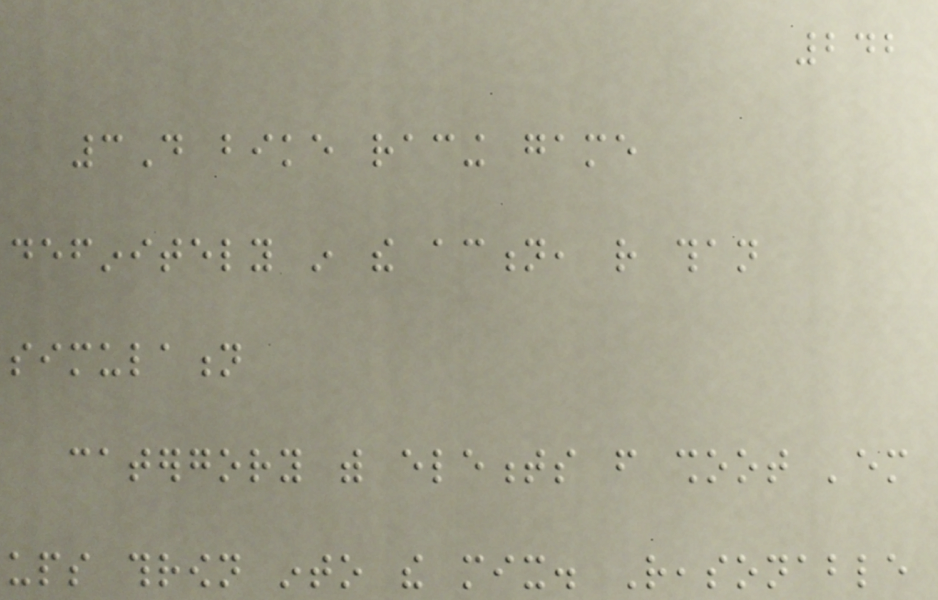242
3D bike racing game
definitely in the action, rather than
simulation
catergory with elements from shoot 'em
ups thrown into the mix. Reasonable
